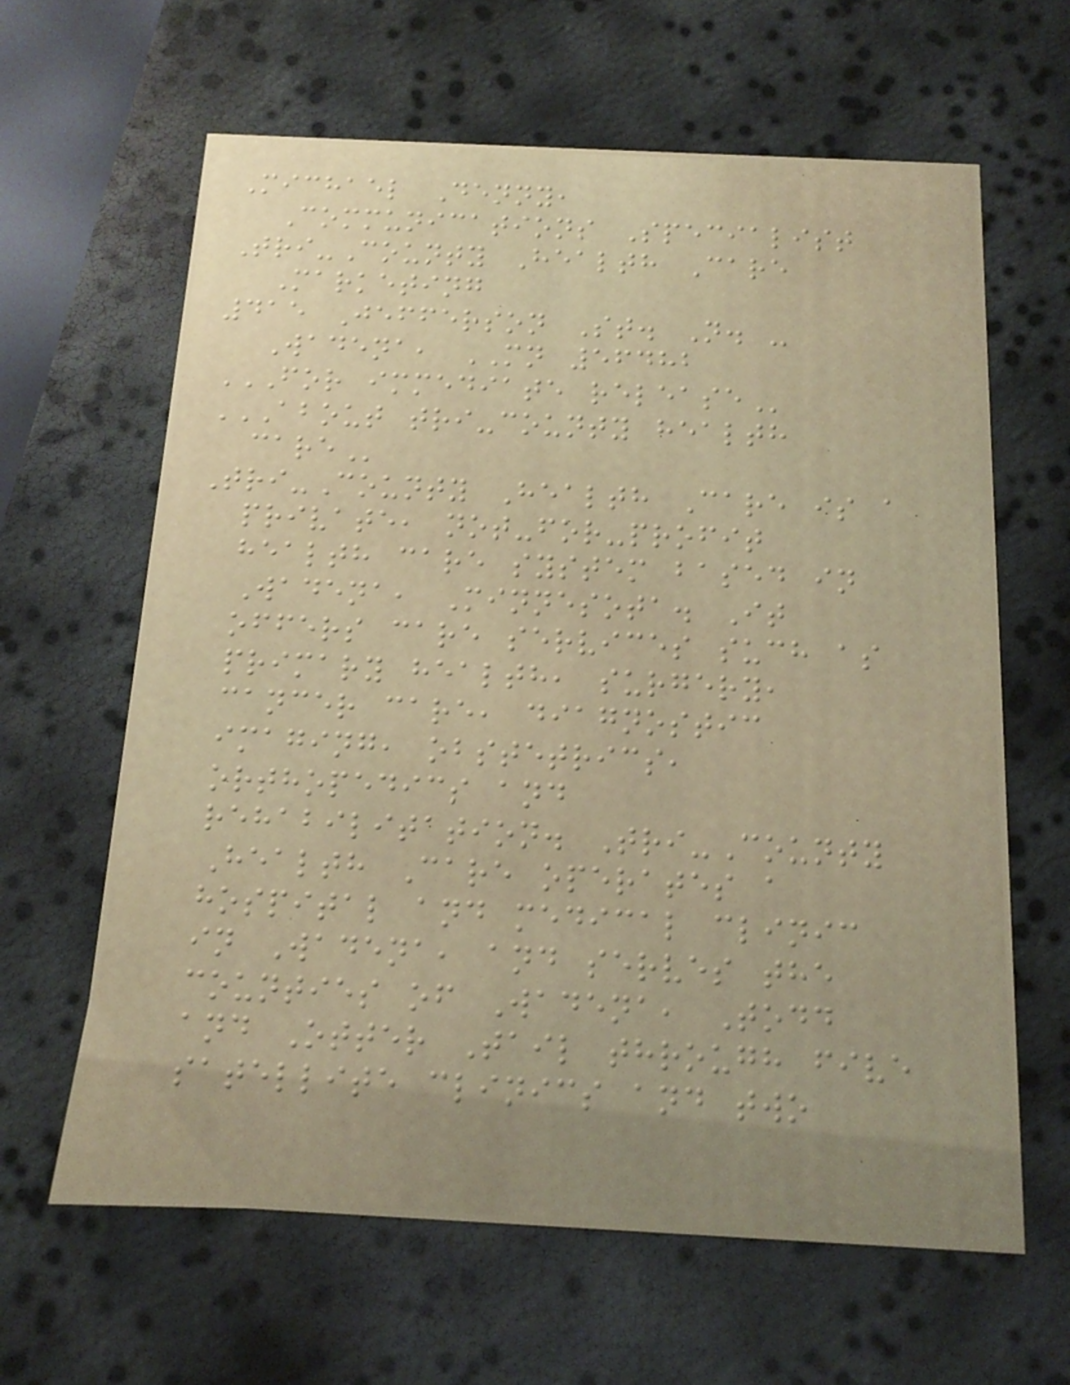Michael Denny,
Communications Specialist
Tri-County Health Care
Marketing
415 Jefferson St. N. -
Wadena, MN 56482
FOR IMMEDIATE RELEASE
ABOUT TRI-COUNTY HEALTH
CARE
Tri-County Health Care is a
private, not-for-profit
health care system based in
Wadena, Minnesota. It
offers care services such as
primary health, surgery,
cancer care, diagnostic
imaging, obstetrics,
orthopedics and
rehabilitation. Tri-County
Health Care operates a
hospital and medical clinic
in Wadena, and serves the
counties of Wadena, Todd
and Otter Tail through five
satellite clinics and two
